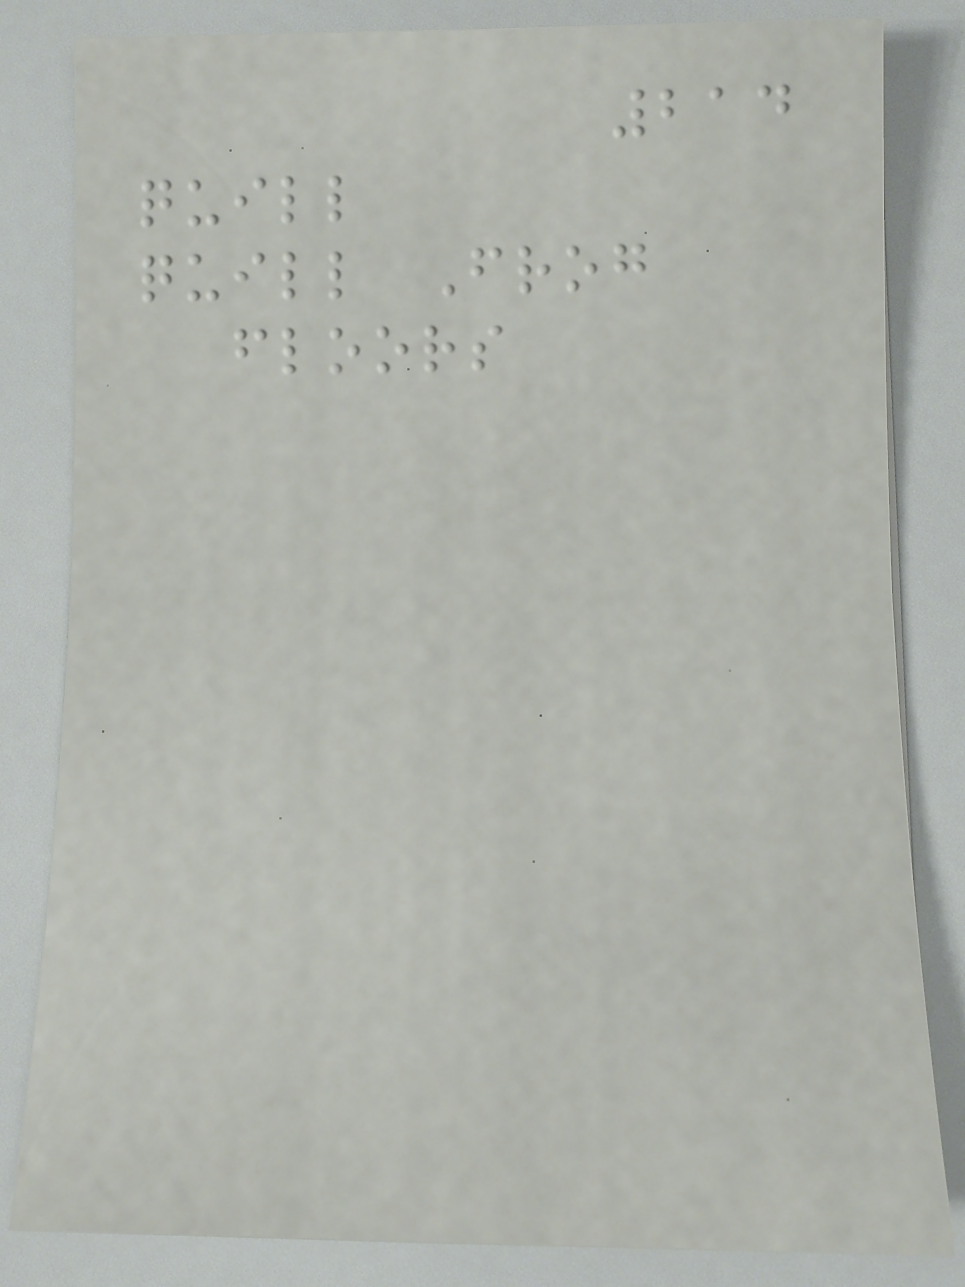214
quill
quill Frog
floors
